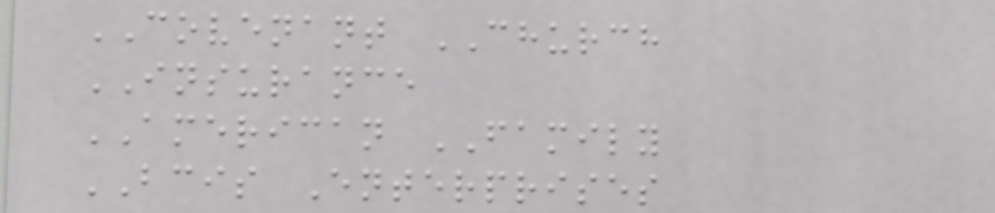COVENANT CHURCH
INSURANCE
AMERICAN FAMILY
BCIS Enterprises
